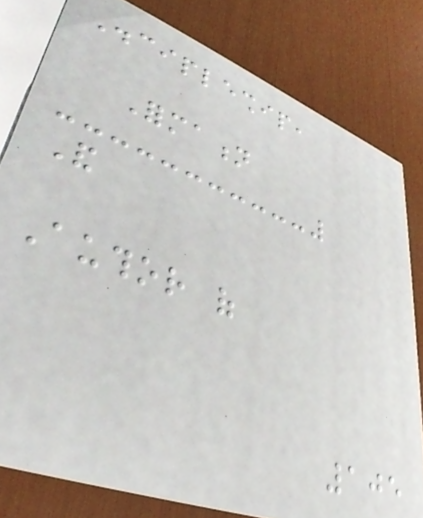Discipleship,
Formation
And
Author of
105
